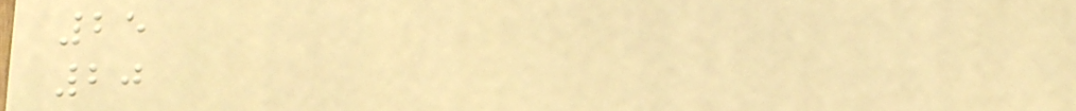25
20
